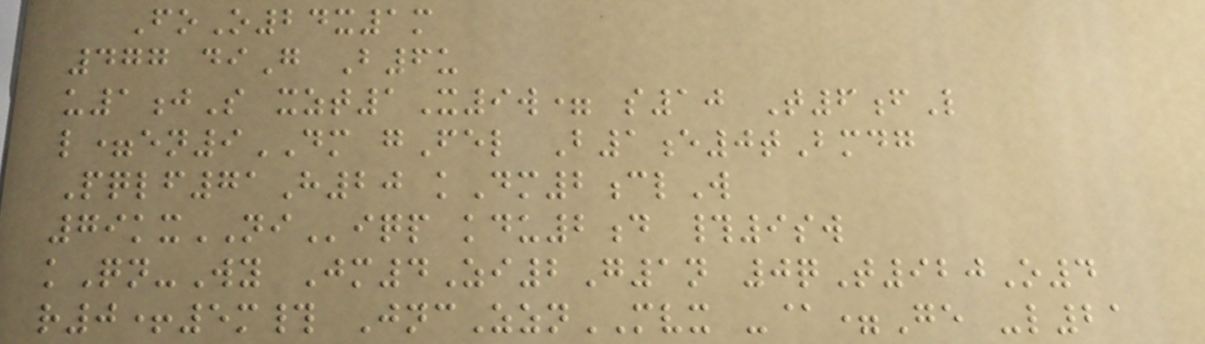FoO24x1m
477 diG B6u
u1jS xzt1X9w= s10 T6fL
l=en9DM gFel B1e0tBmdg
Pqlf71H20 kDm2clW
79kxNIiqp kdu2d #9sw
kQn-Wy Jm4Zi2G1n 0qT920O4
r0+5m# JncZznMVX -@=Ge -l21
